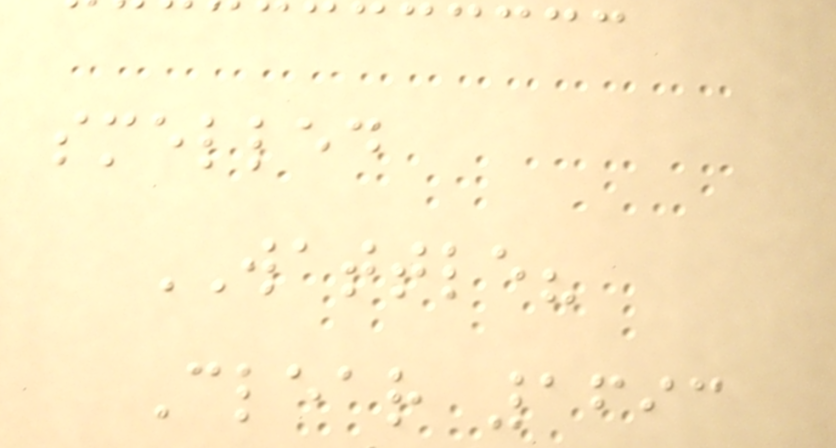smelled
WATTLE?
Clear 1693
